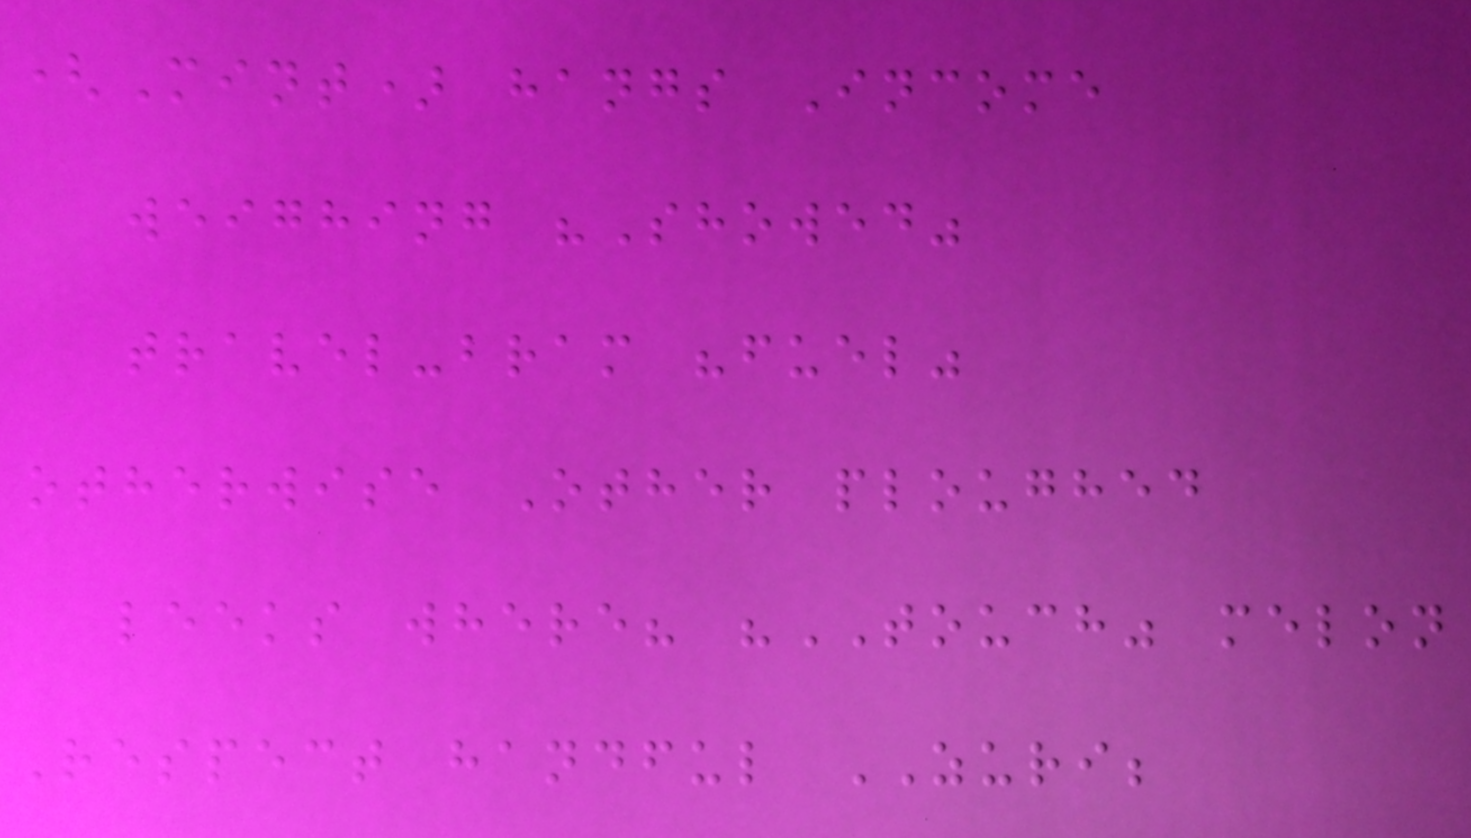(Mint) hangs Income
weighing "Showed"
travel-bram "fuel"
otherwise Other ploughed
leeks where? "TOUCH" melon
Respect handful ZURI;
